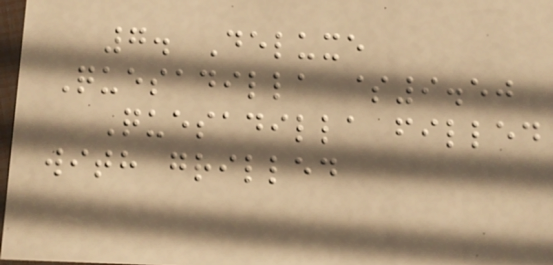7. Deluxe
Quesadilla $9.50
Quesadilla filled
with grilled
